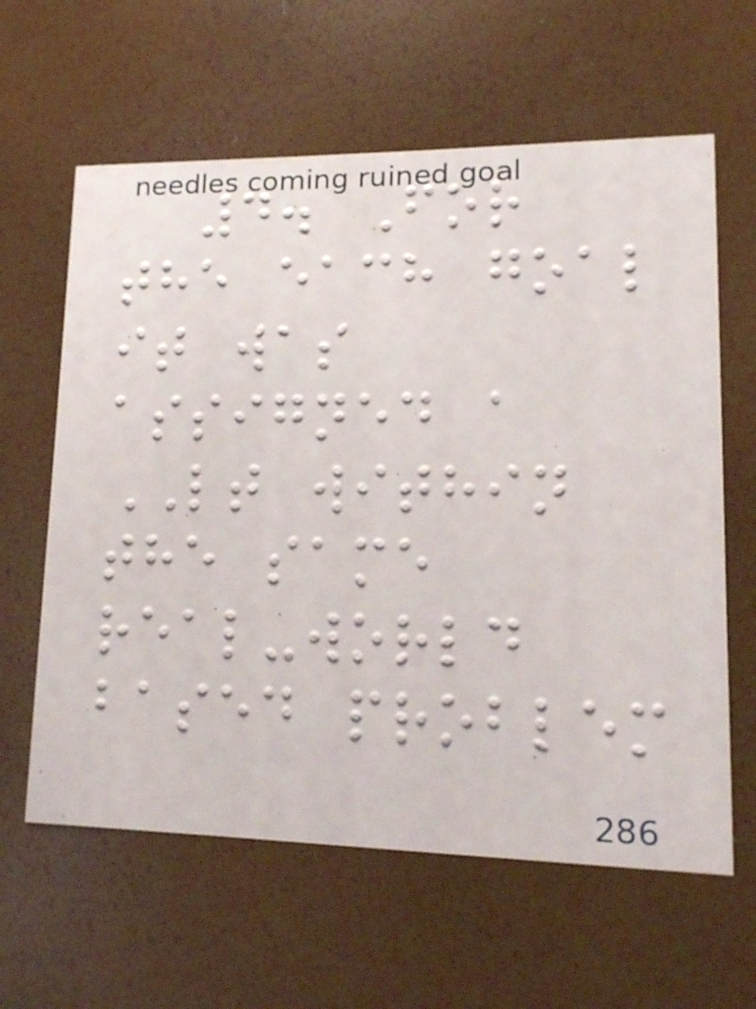4. For
the each goal
it was
assigned a
LT within
the same
real-world
based problem
